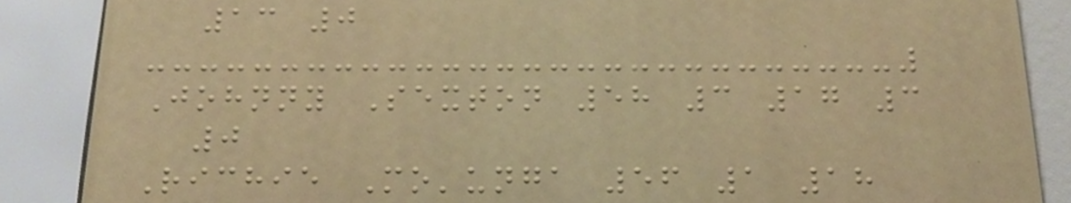13 0
Johnny Sexton 58 3 17 3
0
Richie Mo'unga 56 1 18
